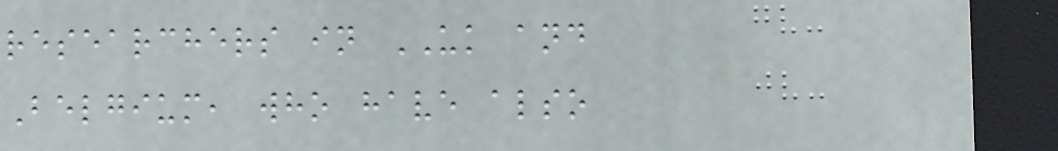researchers in UK and
Belgium, who have also
